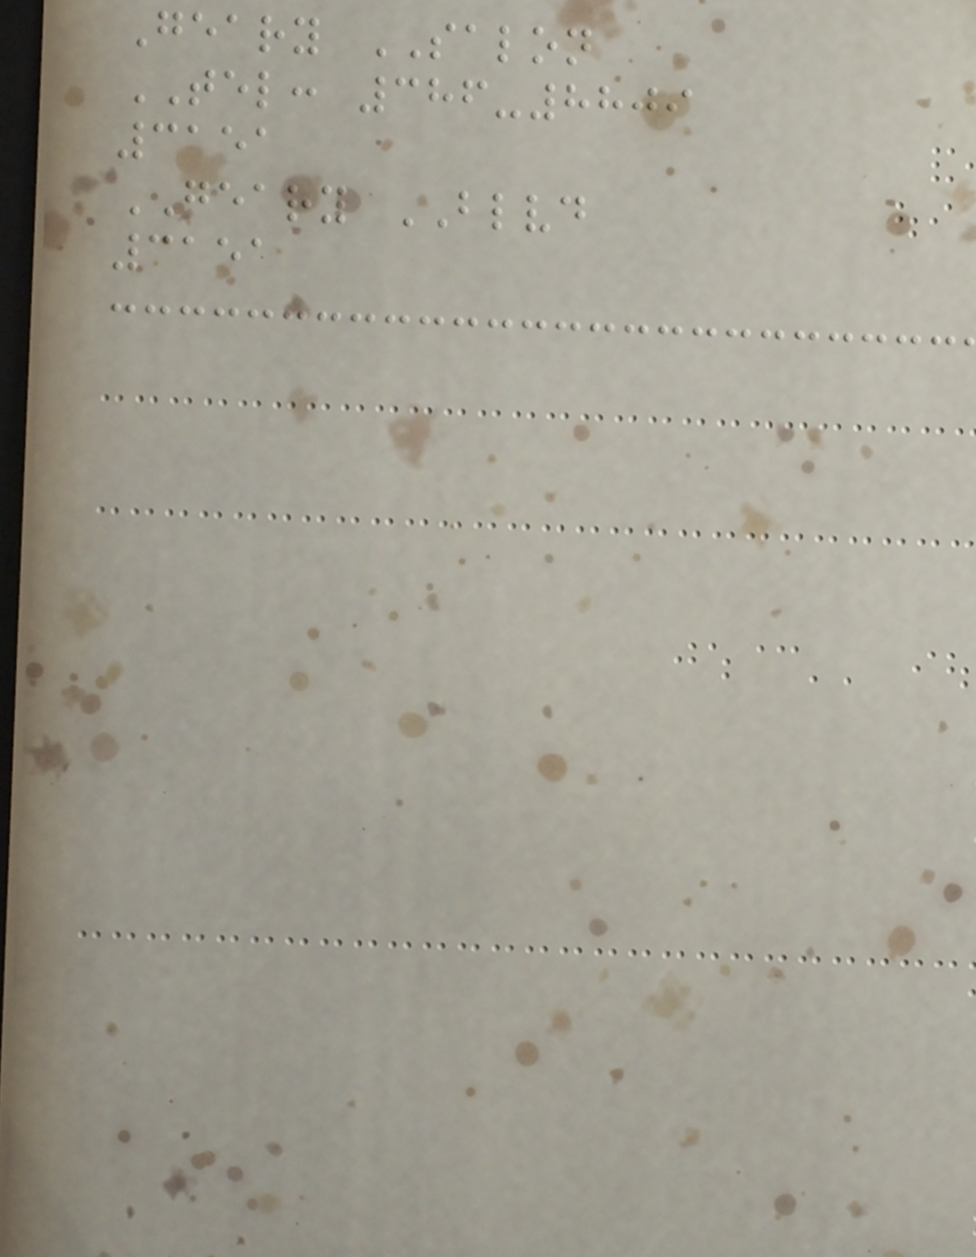Geary SALON
TEL: 386-8809
3151
GEARY BLVD
3151
